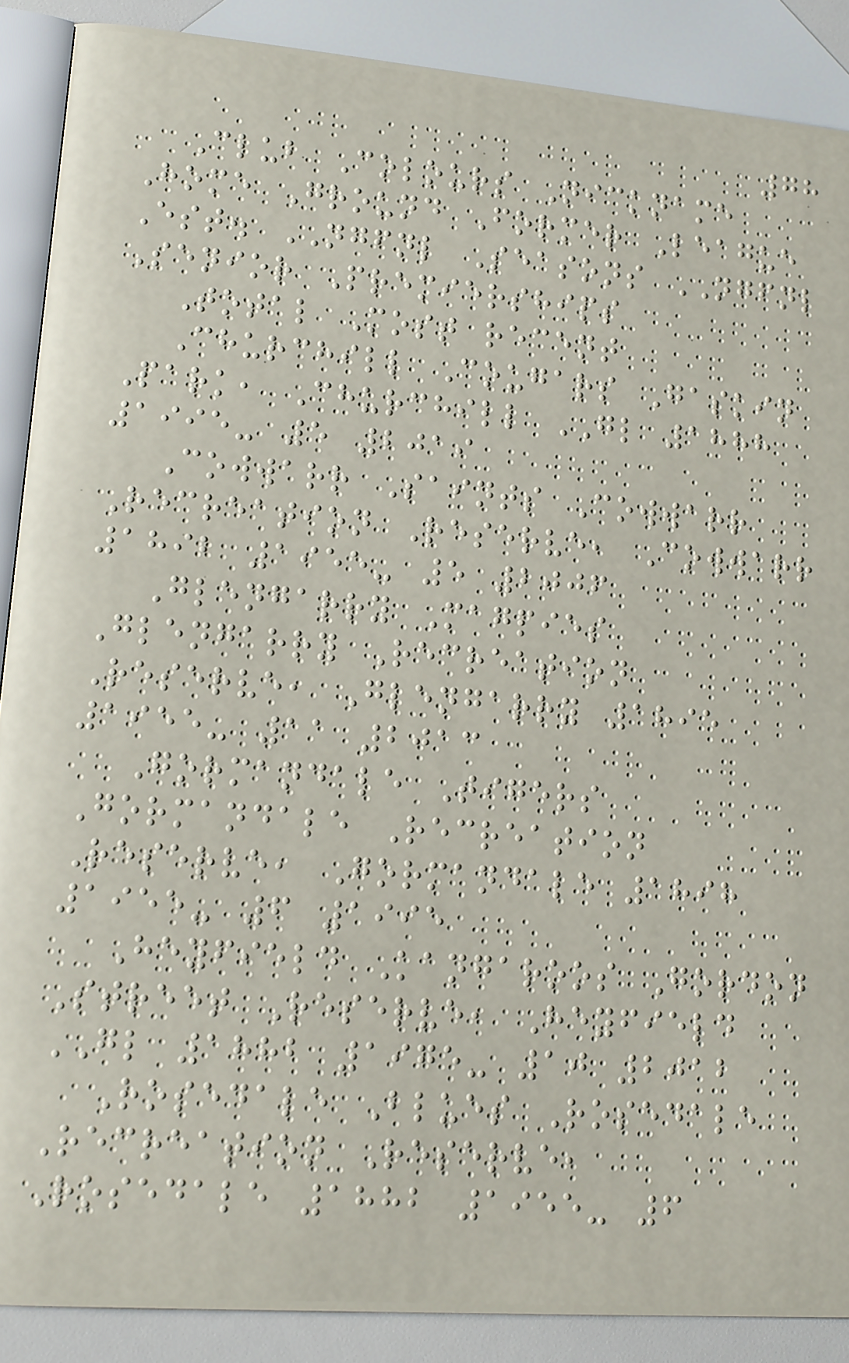78
Club Colours Nickname
Home Ground Former League
Est. NGFNL Seasons NGFNL
Senior Premierships
Total Most recent
Churchill Cougars Gaskin
Park, Churchill GL 1888
1995- 5 2019
Cowwarr Saints Cowwarr
Recreation Reserve, Cowwarr
1892 1955- 5 2006
Glengarry Magpies
Glengarry Recreation
Reserve, Glengarry 1895
1955- 11 2013
Gormandale Tigers
Gormandale Recreation
Reserve, Gormandale 1898
1955- 6 1995
Heyfield Kangaroos Gordon
Street Reserve, Heyfield
GL 1882 1975- 10 2012
Rosedale Blues Rosedale
Recreation Reserve,
Rosedale 1882 1955- 6
